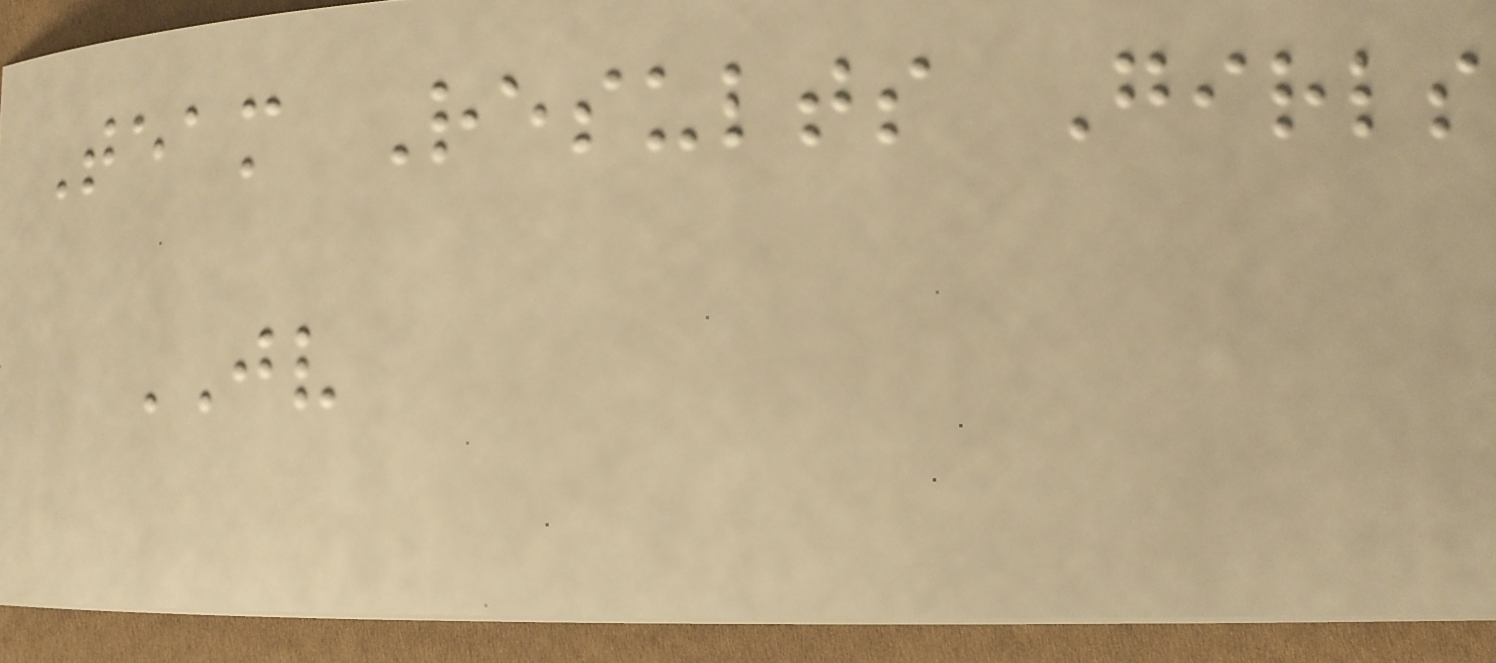Team Results Girls
JV
